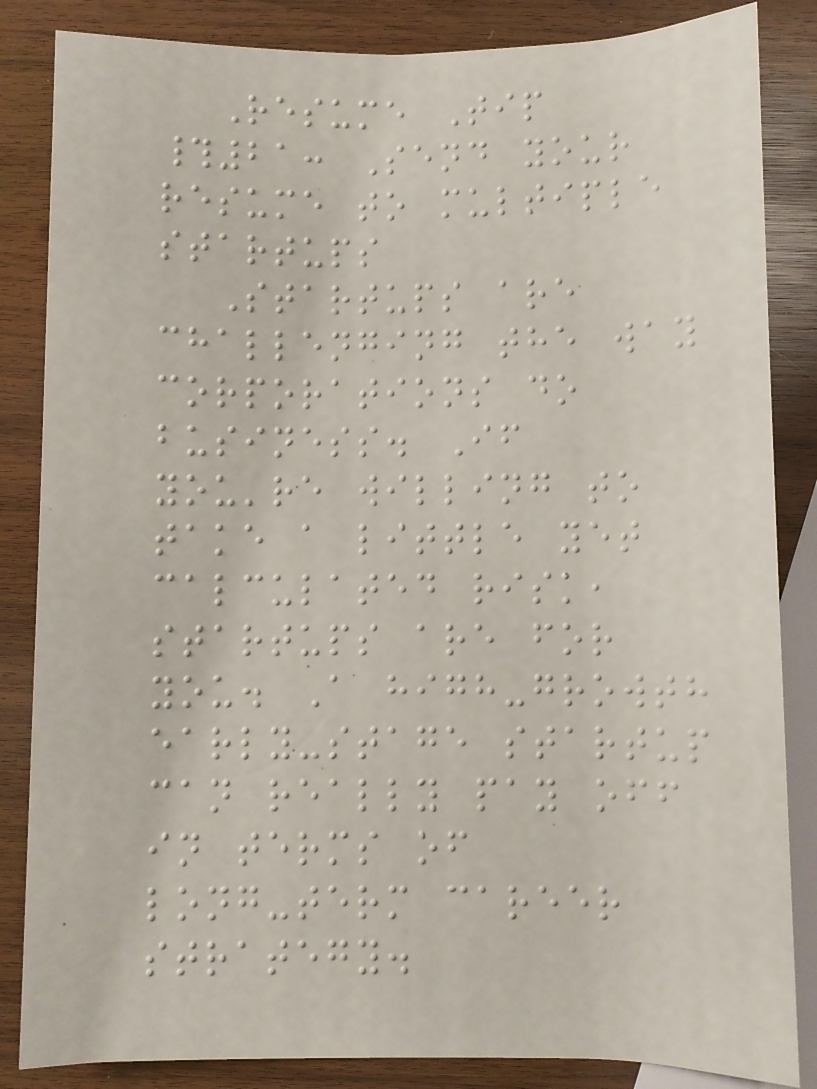Resume Tip
#21: Send your
resume to multiple
startups
Startups are
challenging the way
corporations do
business. If
you're willing to
take a little yet
calculated risk,
startups are for
you. A high-growth
early-stage startup
can really pay off
in terms of
long-term career
strategy.
